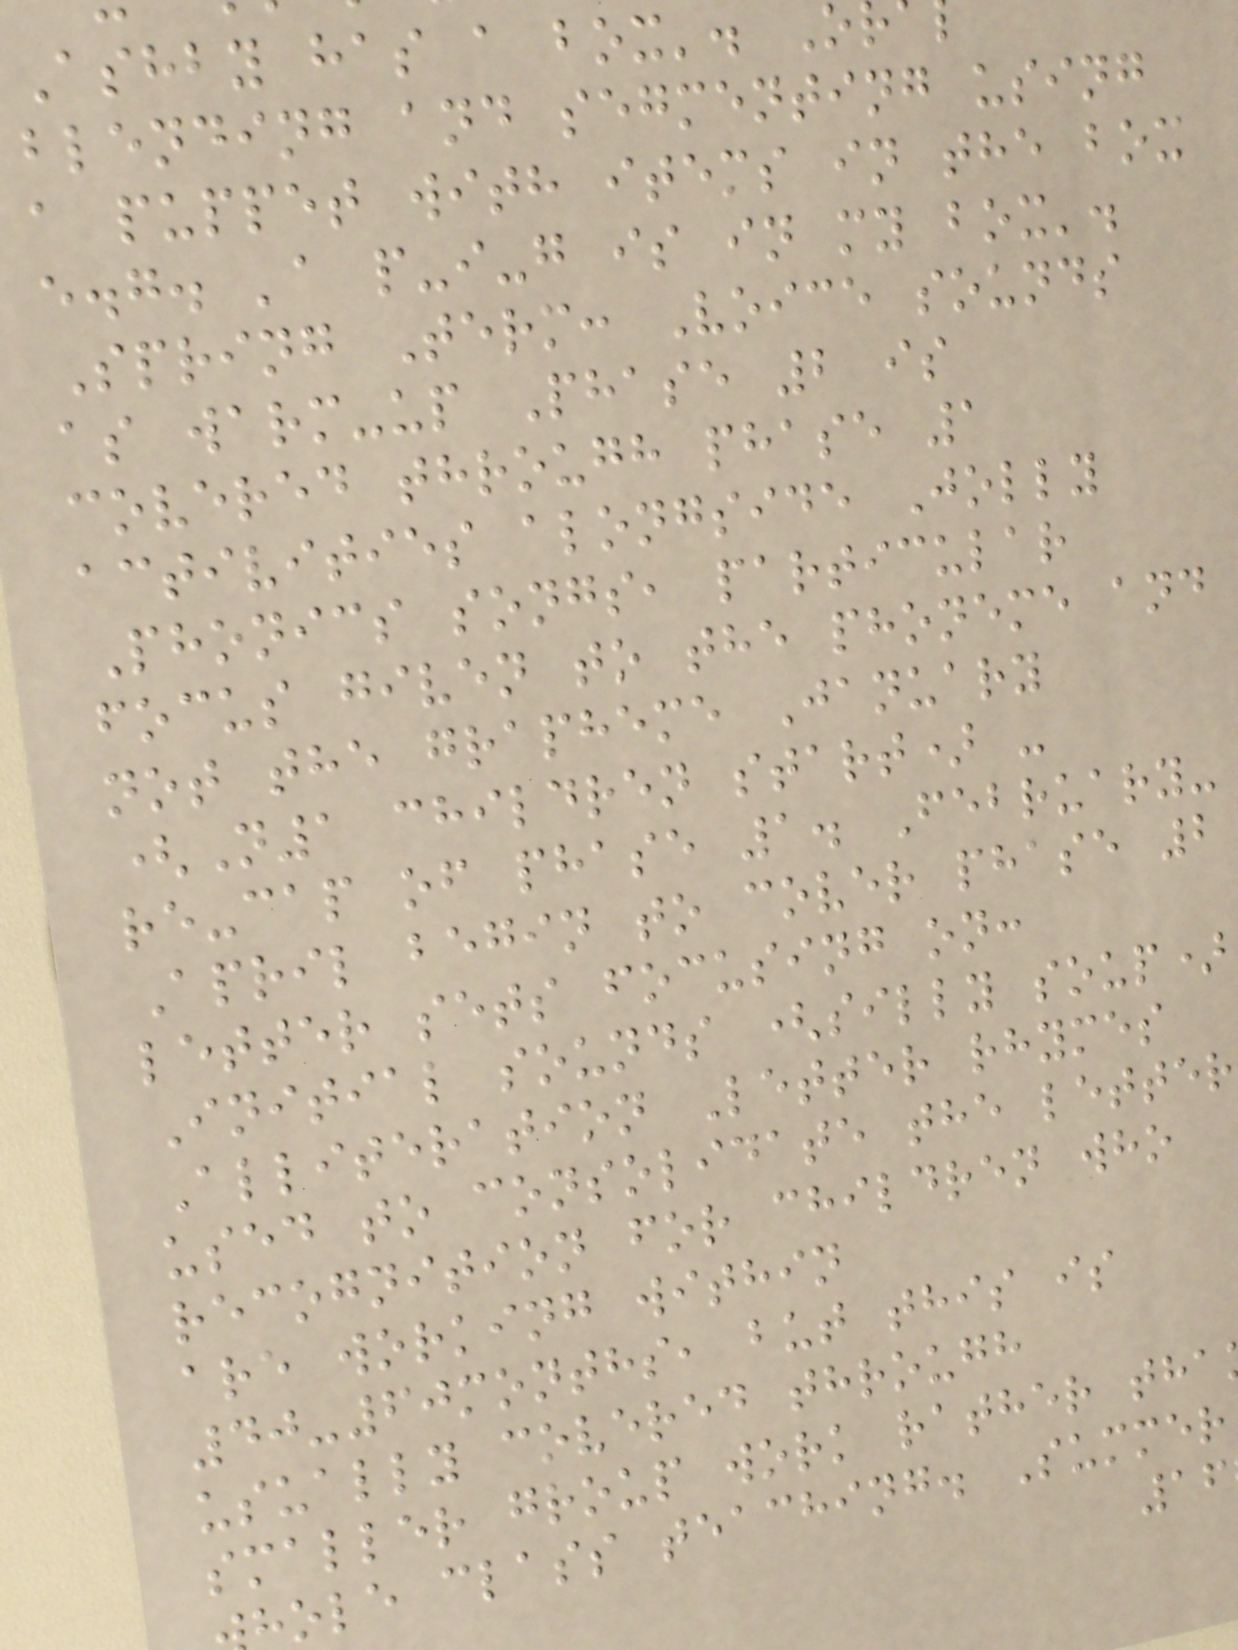Ashby has a box'. O
blending and segmenting using
a puppet with items in the box
e.g. 'a p-i-g is in my box'.
Spring Term: Voice sounds
as warm-up Phase 2 is
covered through phase 1
activities alongside Jolly
Phonics songs, particular
focus given to the phoneme and
not the grapheme January
(N1 children start) -
re-cap of phase 1. February-
April begin to cover phase 2
letter sets focusing on:
Initial sounds (silly soup)
Alliteration Letter rhymes
used to consolidate the letter
recognition for children who
are working within
40-60months, but this is
usually covered through
smaller group work rather tha
ole class teaching. Summer
